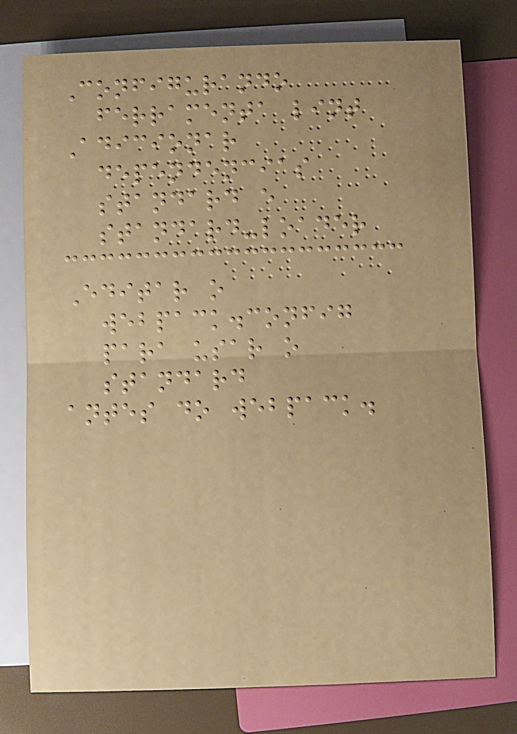Configurando
ferramenta lint
Adicionar
dependencias
standard e
standard-loader
Editar o
webpack.config
para usar o
standard
antes do webpack.
